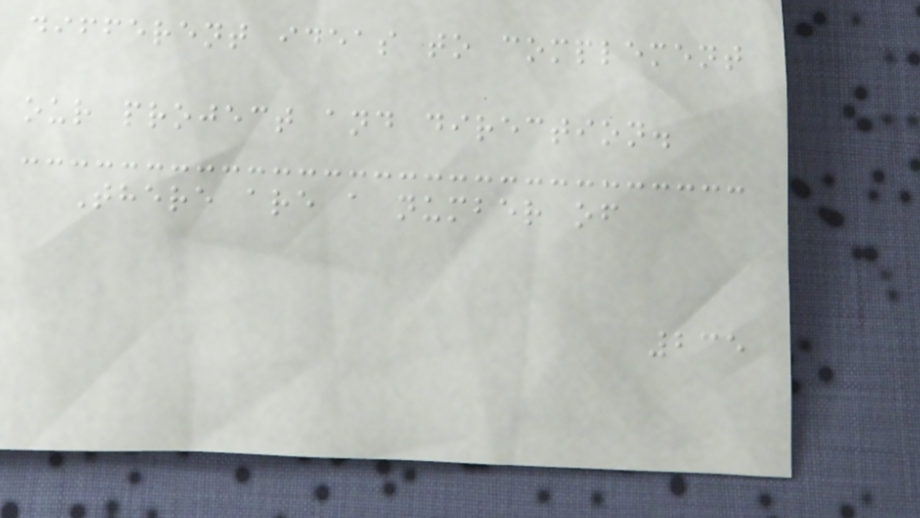different ideas to complement
our project and direction.
There are a number of
235
